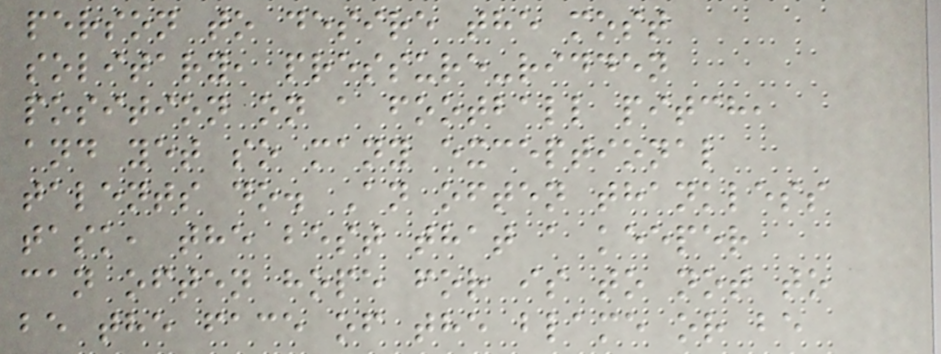person to desire the most
solitary, pressure-ridden
position on a football pitch,
and yet so many exceptional
talents do. An often thankless
task, the best that a keeper
can often hope for is to not to
be the face of the blame or be
